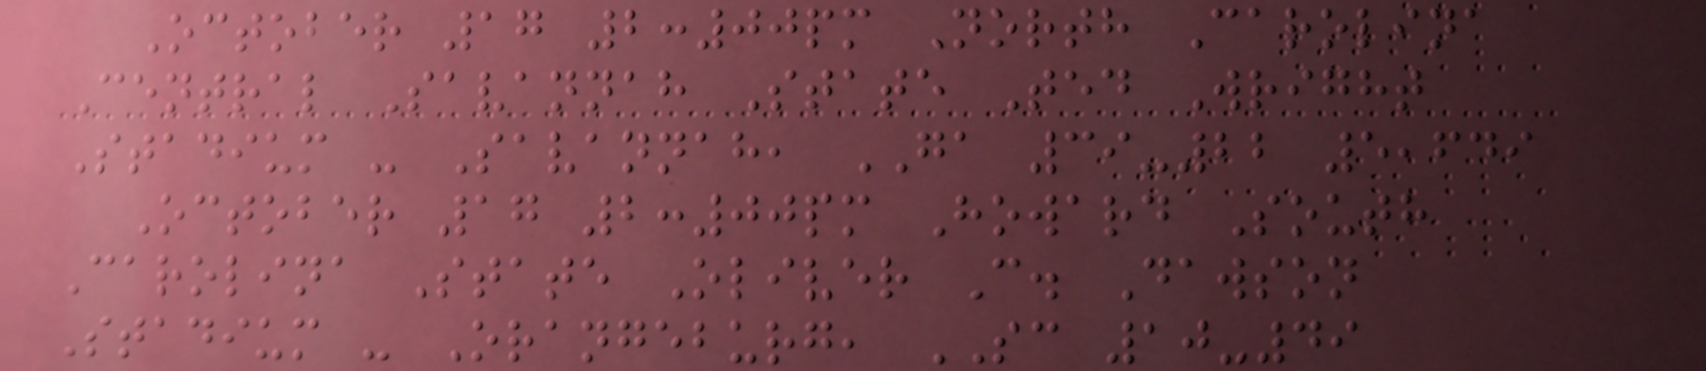October 17 2:00pm North Carolina
Central Savannah State Ted Wright
Stadium - Savannah, GA 39-22 5,649
October 17 2:00pm Howard South
Carolina State Oliver C. Dawson
Stadium - Orangeburg, SC 10-49
